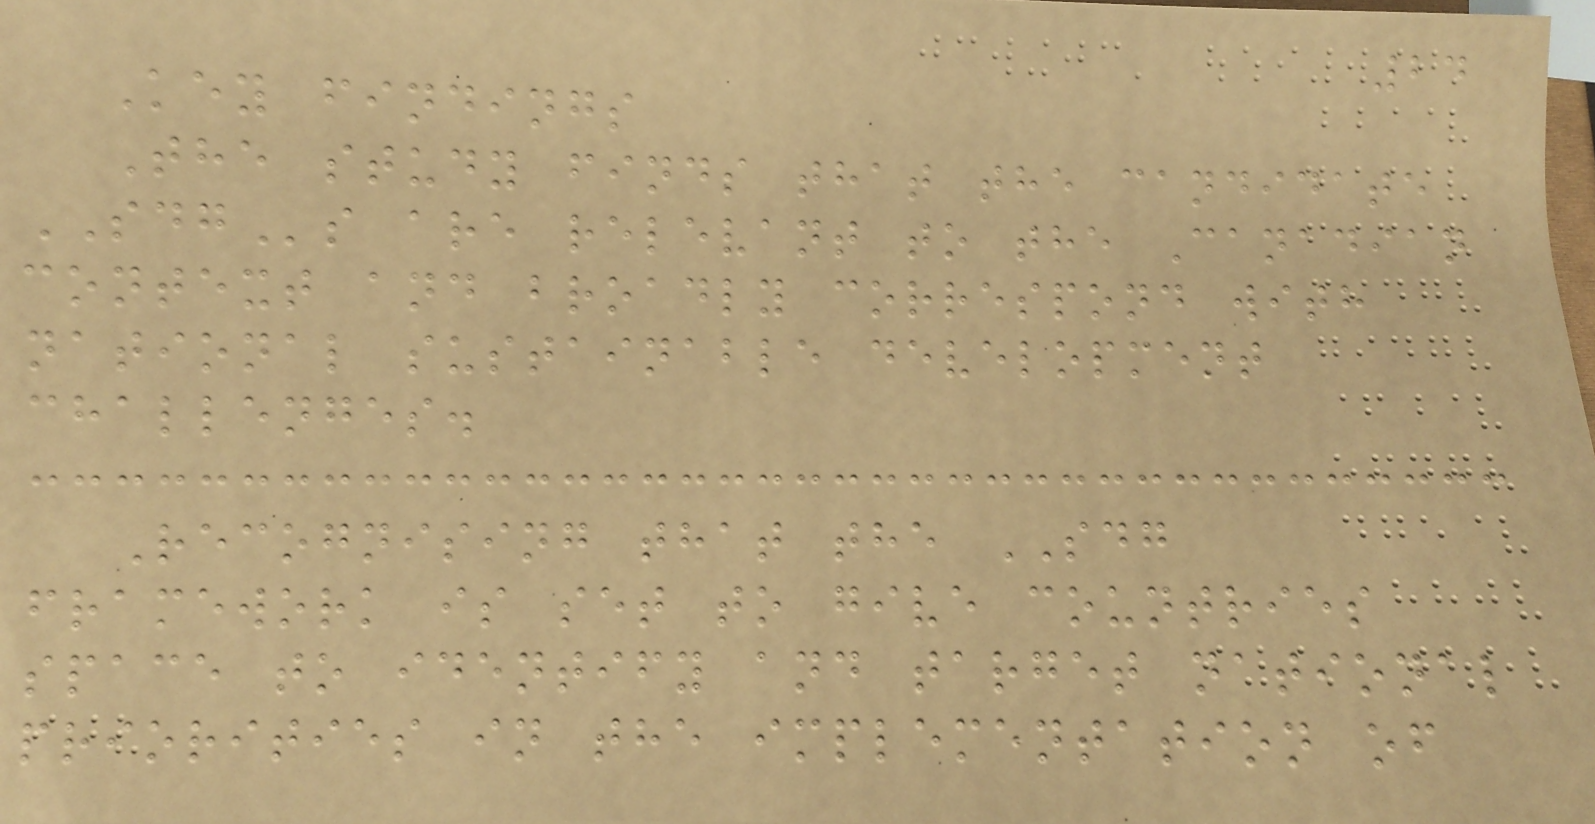24
Key findings
The study finds that the candidate
SDGs are relevant to the Canadian
context and broadly correspond with
national sustainable development
challenges.
Recognising that the SDG
framework is set to give countries
space to identify and target national
priorities in the implementation of
